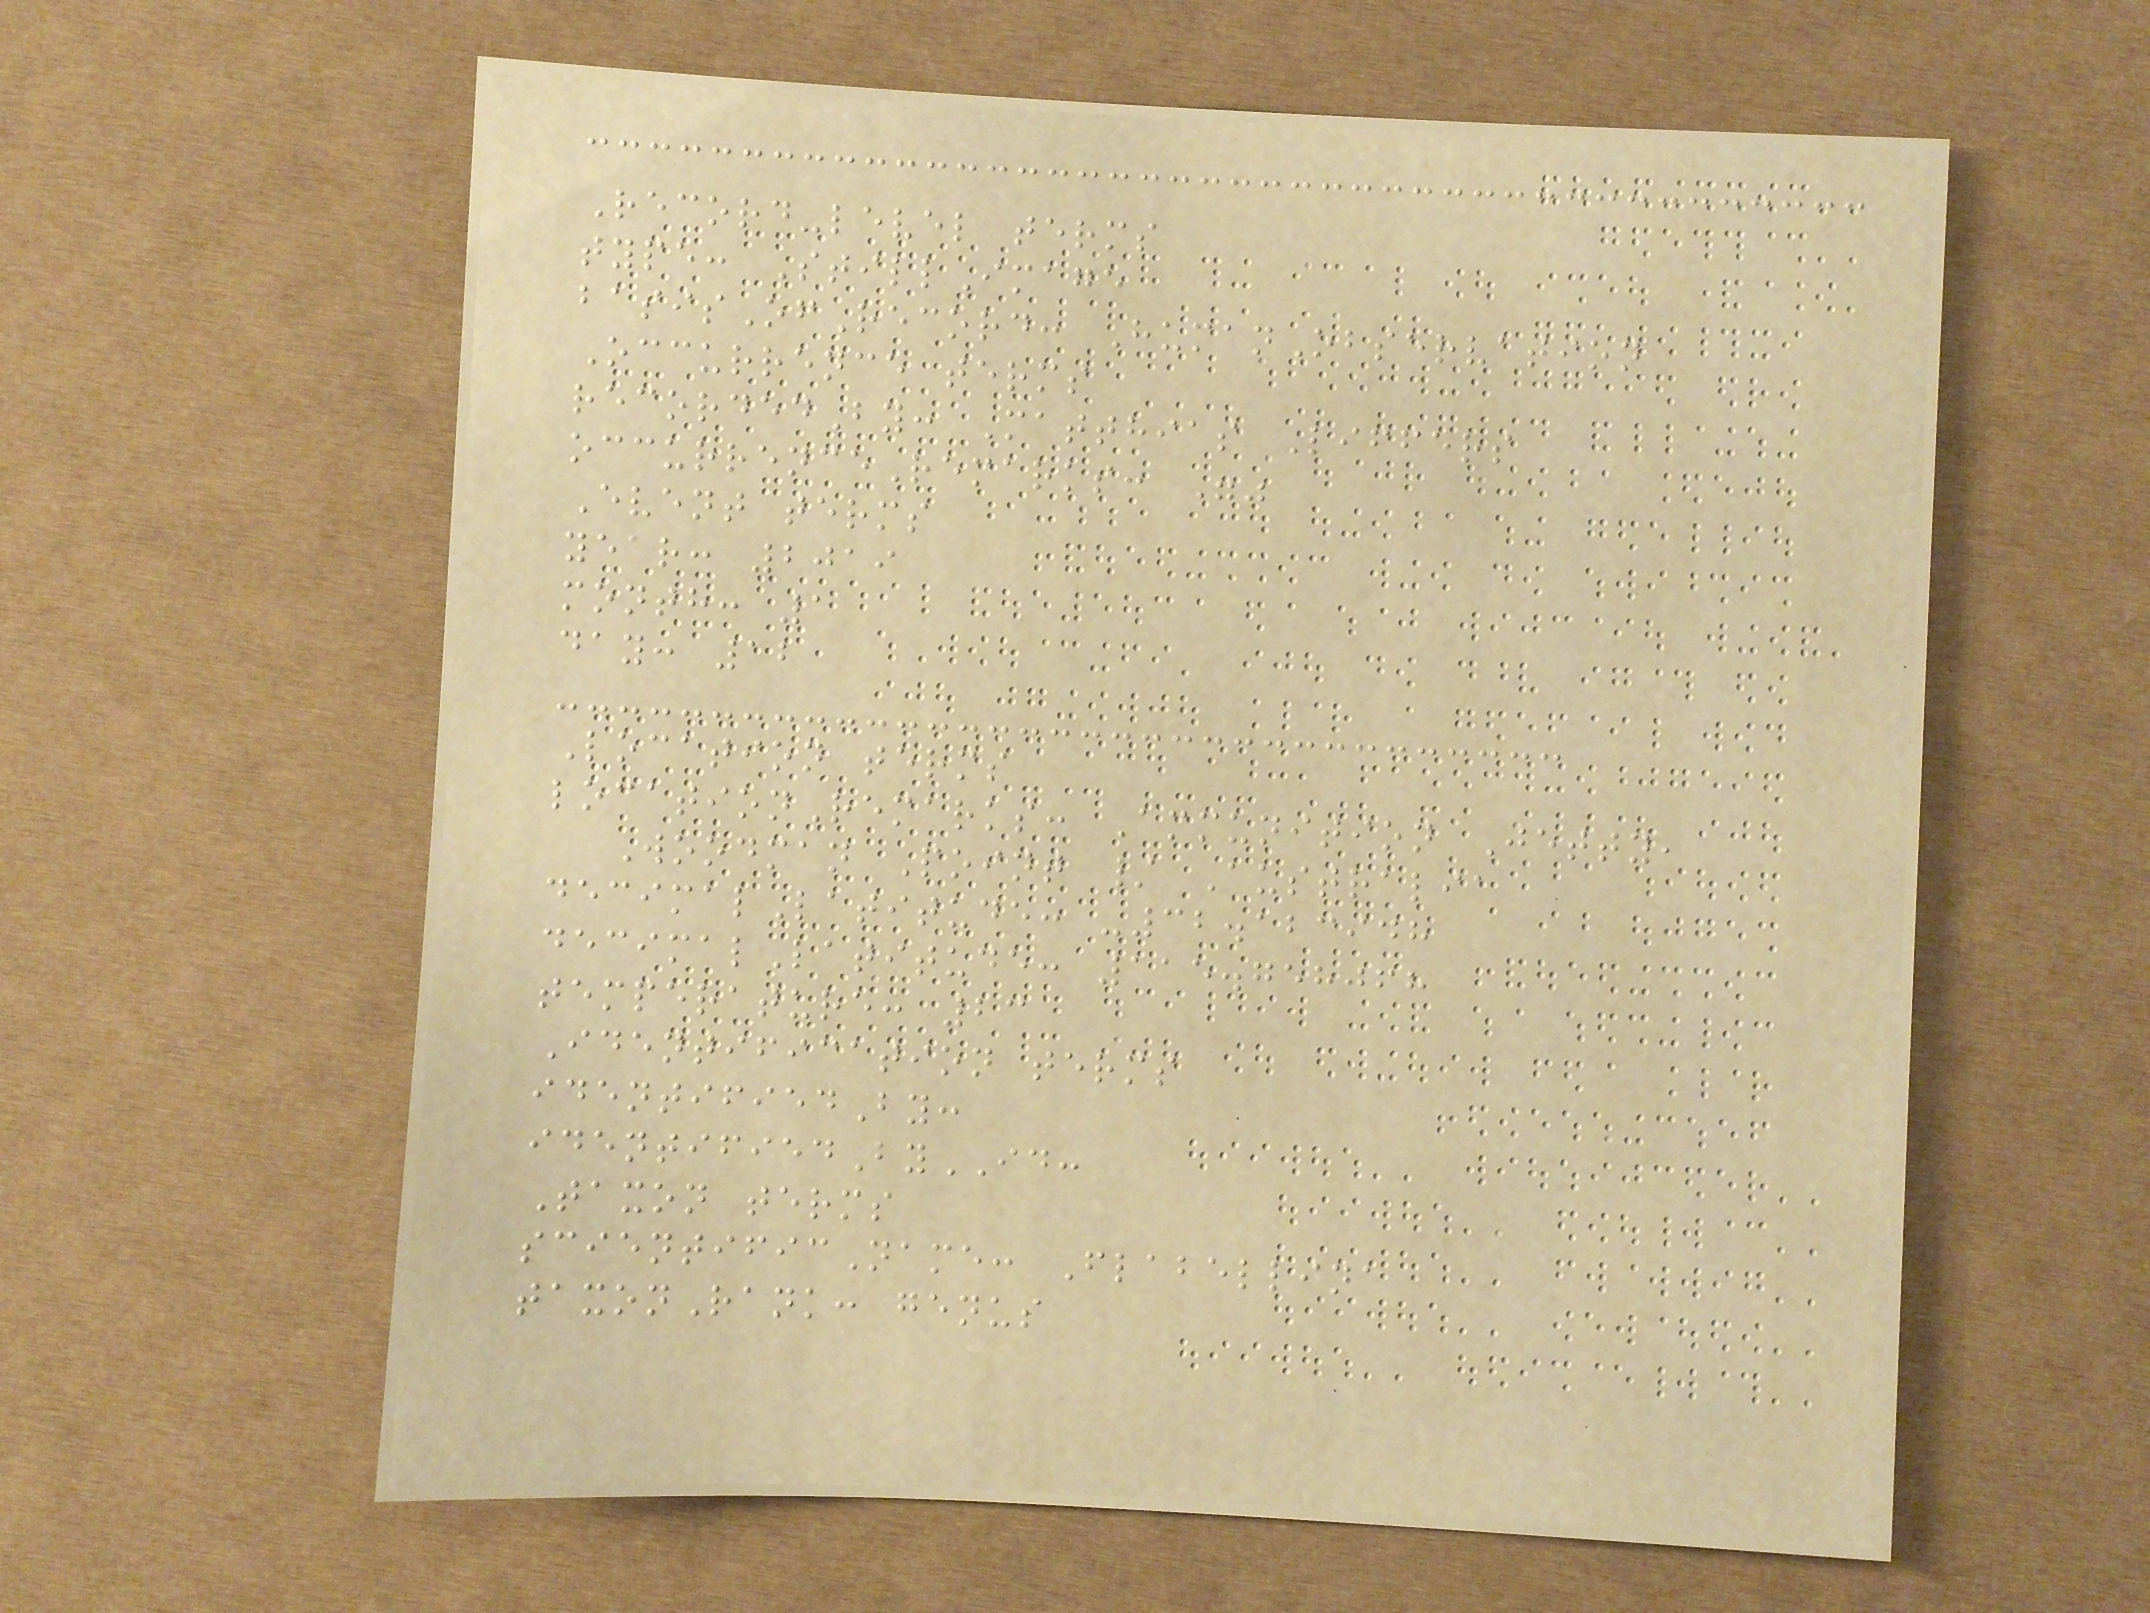Record-level terms
type: StillImage
basisOfRecord: HumanObservation
Occurrence terms
recordedBy: Matthias Liffers
occurrenceRemarks: ""
Event terms
year: 2019
month: 1
day: 12
Location terms
locationRemarks: Ammunition Jetty,
Woodman Point / Australia
decimalLatitude: -32.123948
decimalLatitude: 115.758068
temperature: 23
Identification terms
identifiedBy:
identifiedByID:
Taxon terms
scientificName: Flabellina
taxonRank: genus
